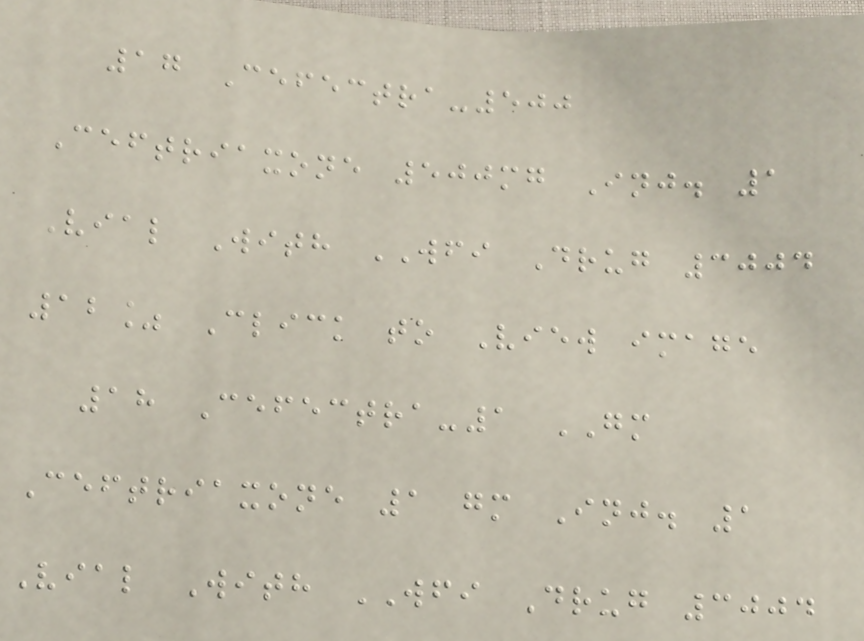17 Cefectra-500
Ceftriaxone 500mg Inj. 1
Vial With WFI Drug 3004
12% Click to View image
18 Cefectra-1 GM
Ceftriaxone 1 gm Inj. 1
Vial With WFI Drug 3004
